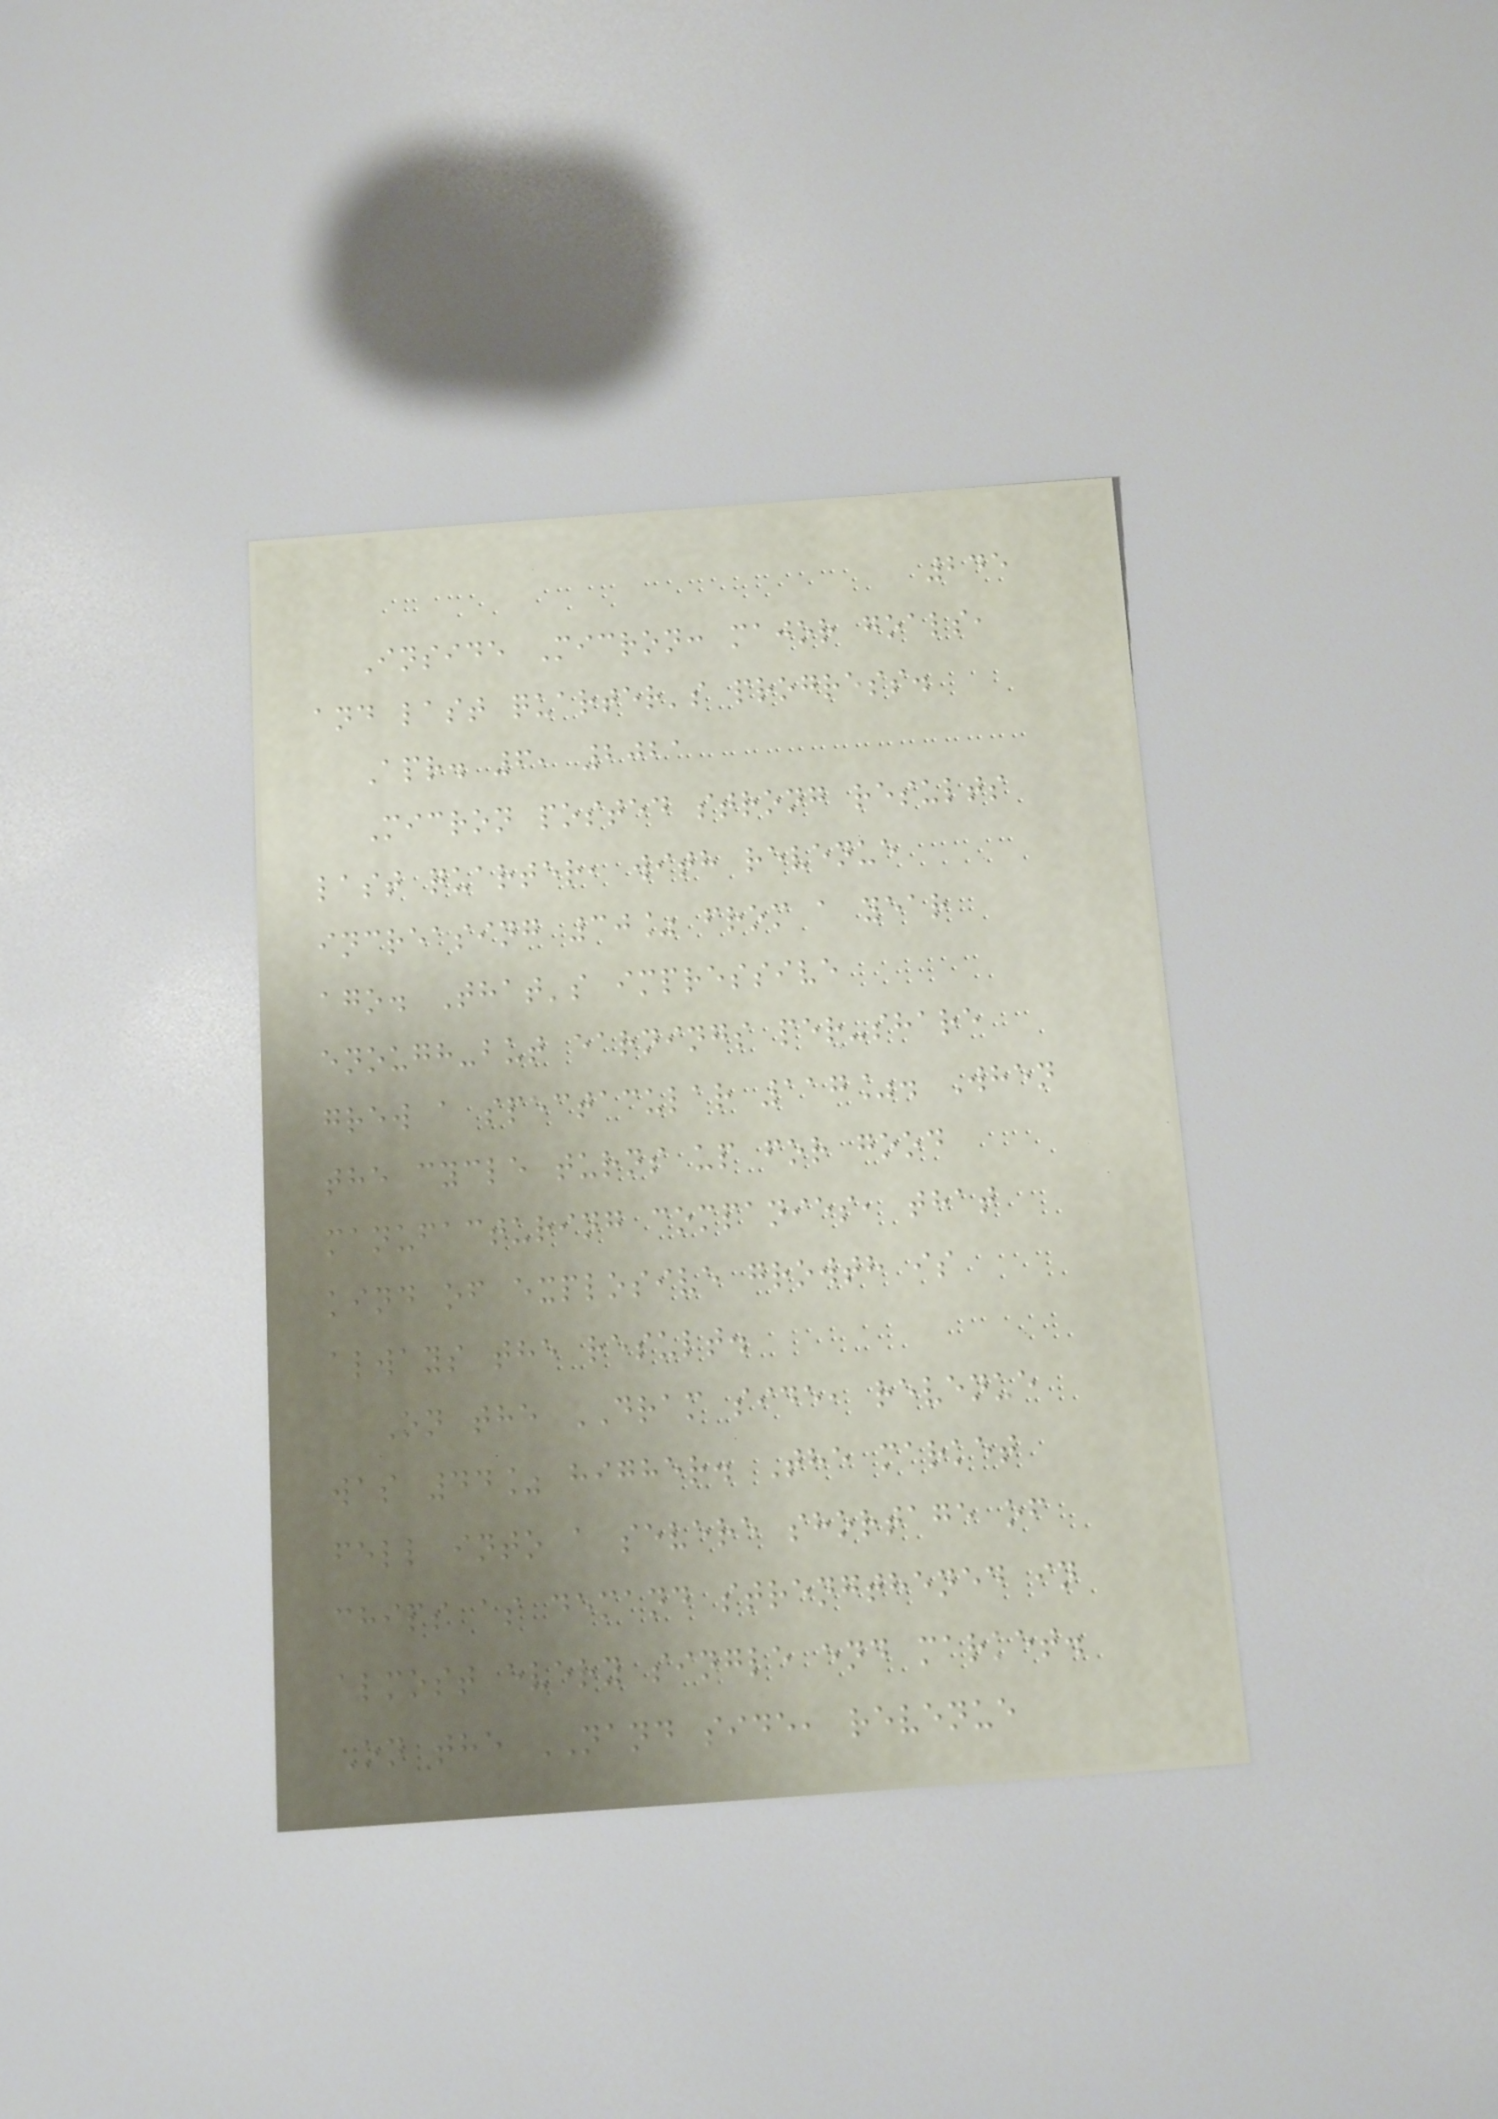245
Inside Micron: major goals,
and last quarter's progress.
Apr. 6, 2021
Micron posted strong results
last quarter, with revenue
increasing 30% from a year
ago. That's impressive
enough-but earnings per-share
grew a spectacular 117%. When
the cycle turns up for good
manufacturing companies, that
kind of explosive growth is
always the result.
On the DRAM side, revenue
was 44% higher. The market
fell into a severe shortage of
chips as demand strengthened in
almost every single end market.
On the NAND side, revenue
